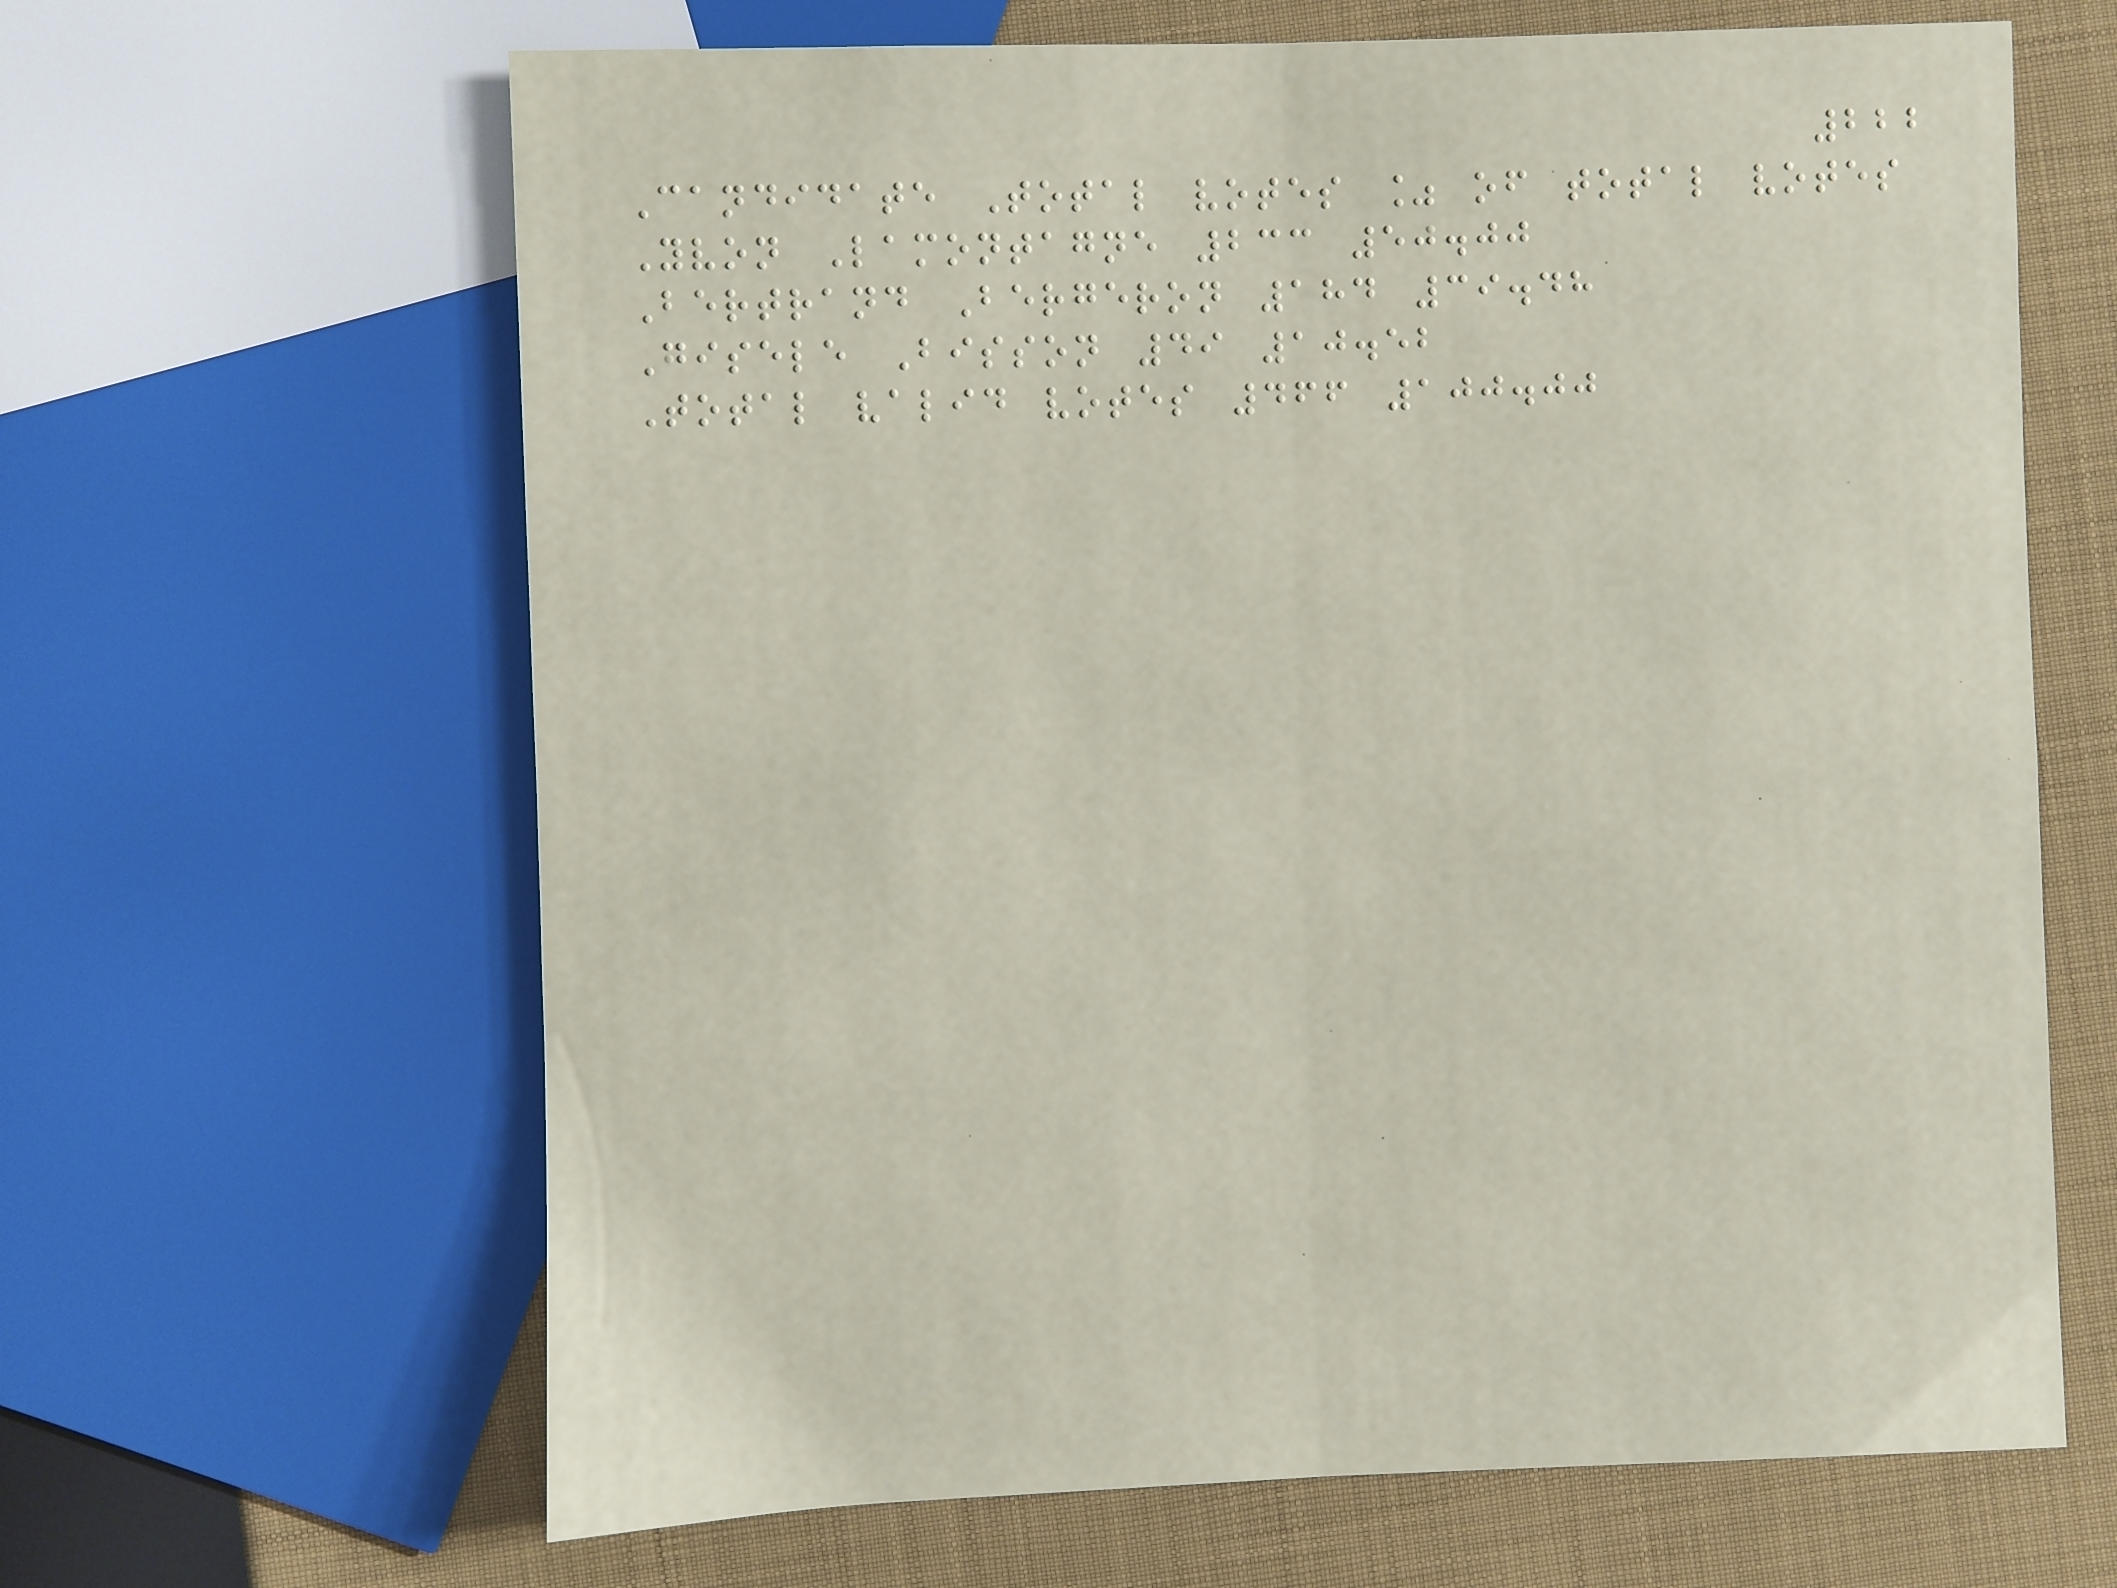222
Candidate Total votes % of total votes
Yvon Lamontagne 233 50.00
Bertrand Bergeron 184 39.48
Gisele Bisson 49 10.52
Total valid votes 466 100.00
